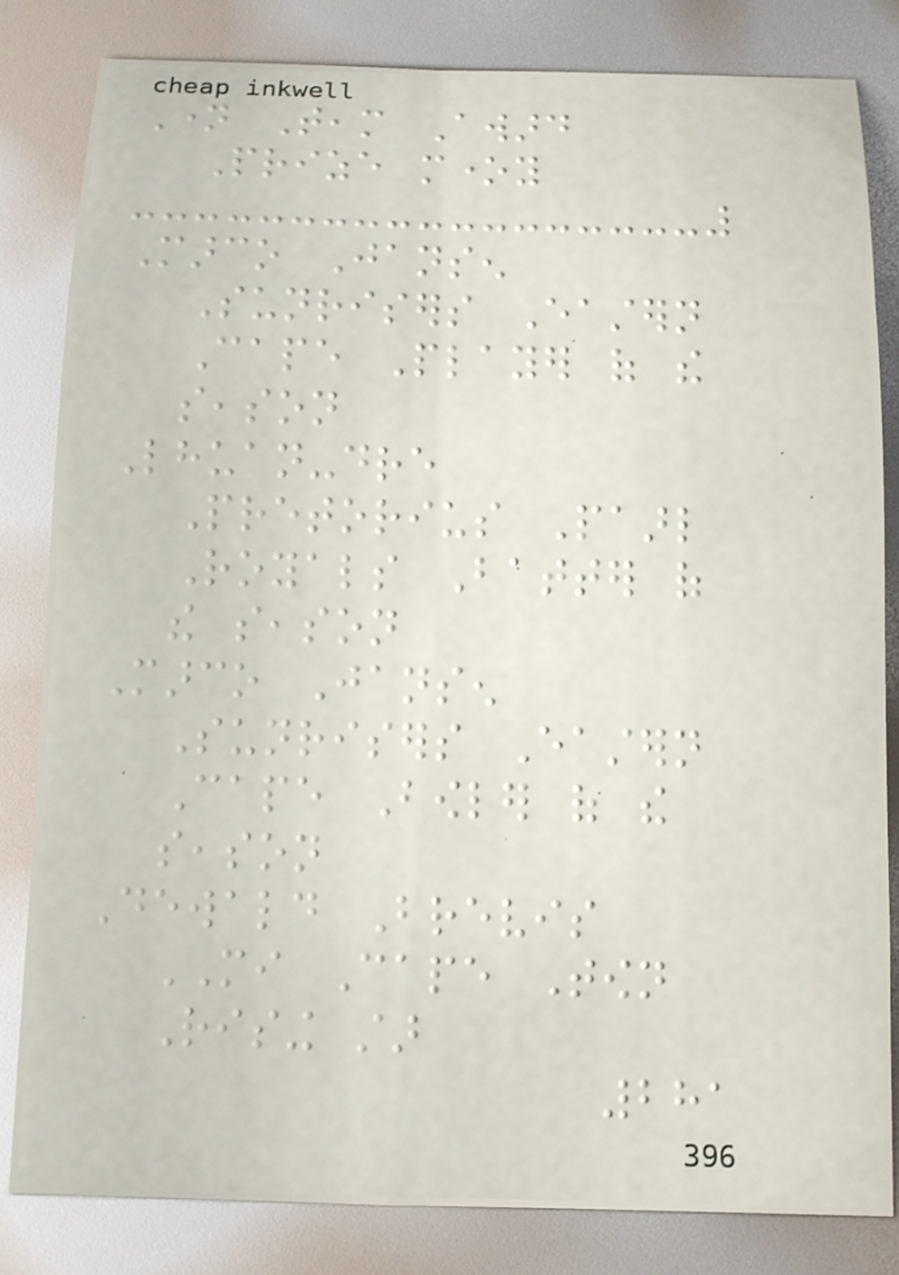Name Team Award
Prize money
Marco Jansen
Sunrisers Eastern
Cape Player of the
season
Lhuan-dre
Pretorius Paarl
Royals Batter of
the season
Marco Jansen
Sunrisers Eastern
Cape Bowler of the
season
Dewald Brevis
MI Cape Town
Rising star
281
